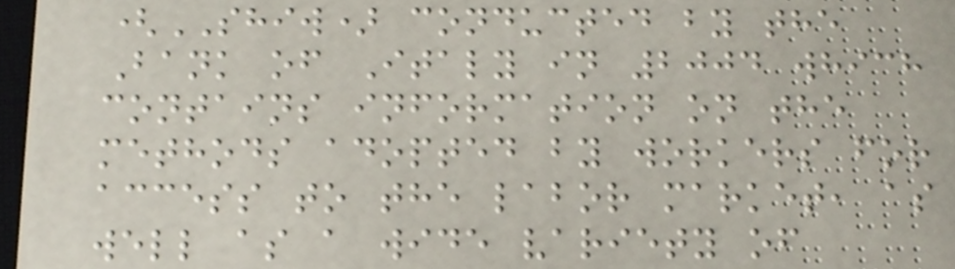(SHIW) conducted by the
Bank of Italy in 2004 which
contains information on the
methods adopted by workers for
access to the labor market, as
well as a wide variety of
